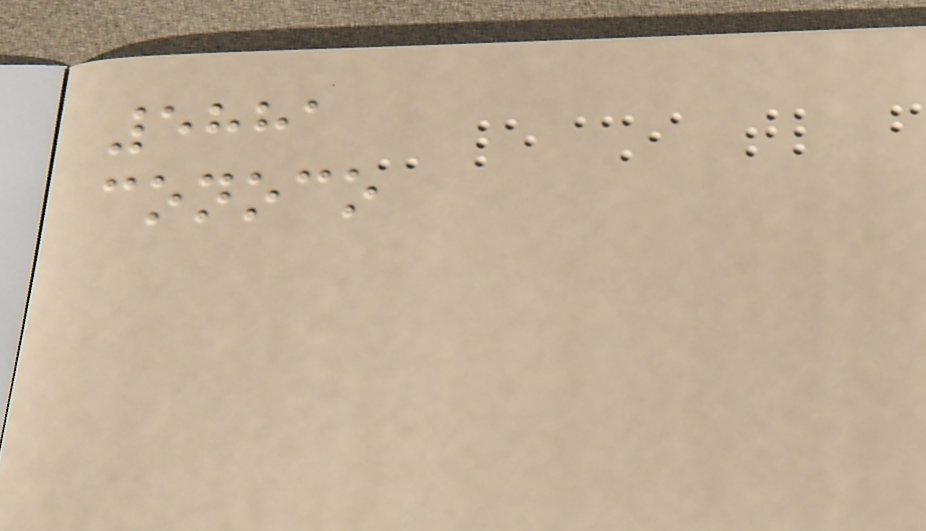5881
conoco
